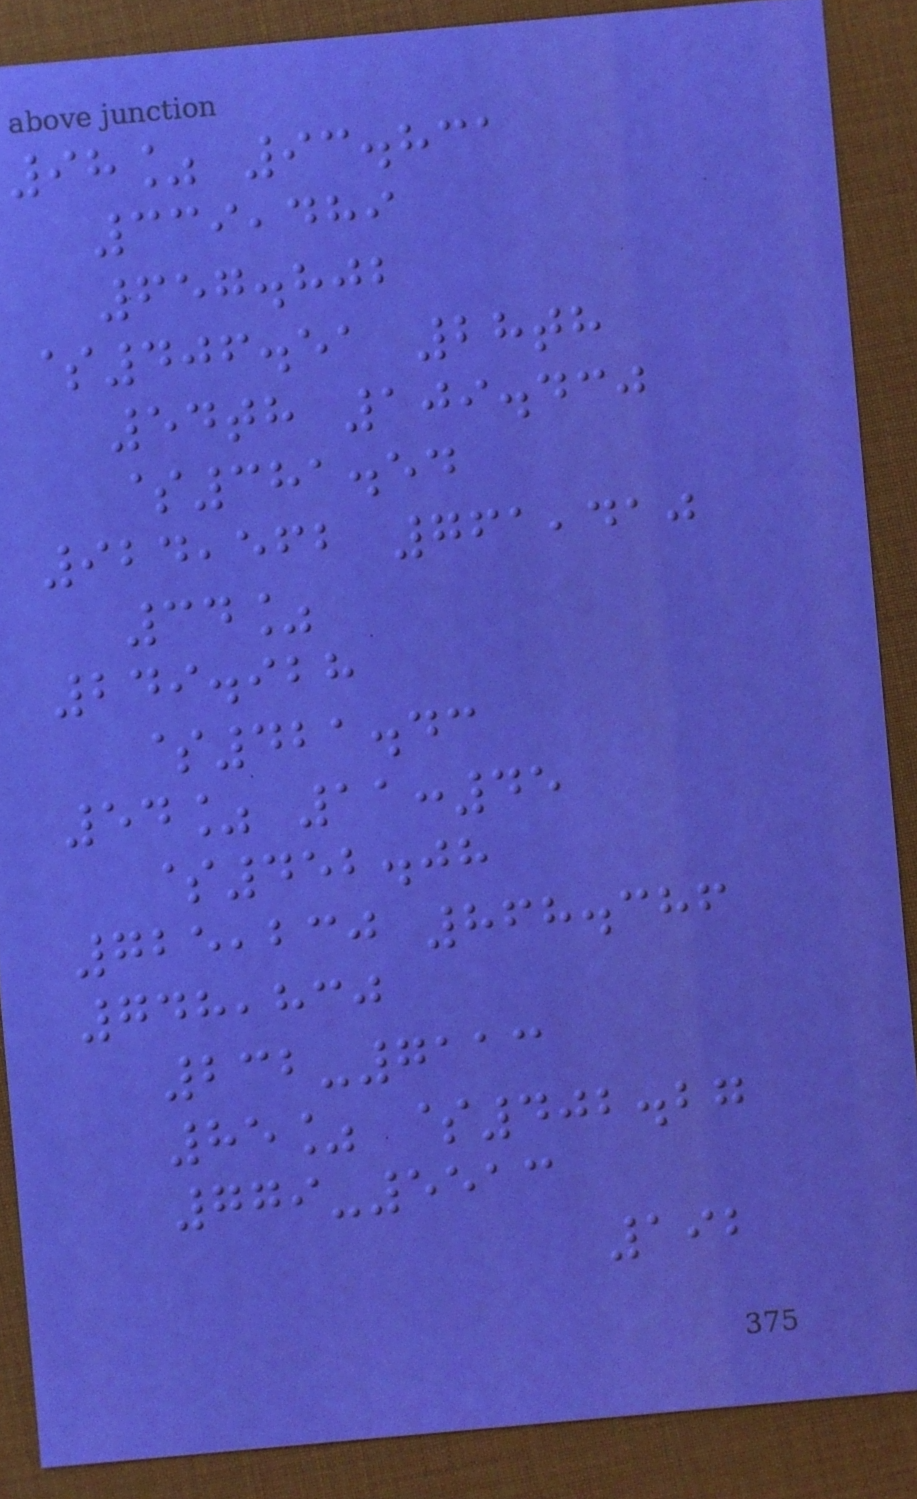98% 93.831
339,489
657.802
$406.51 28th
54th 109.430
$381.54
924,562 761,410
34%
249.928
$421.43
54% 11:45
$452.08
725,230 868.386
748,830
232-7113
85% $402.27
779-5513
192
